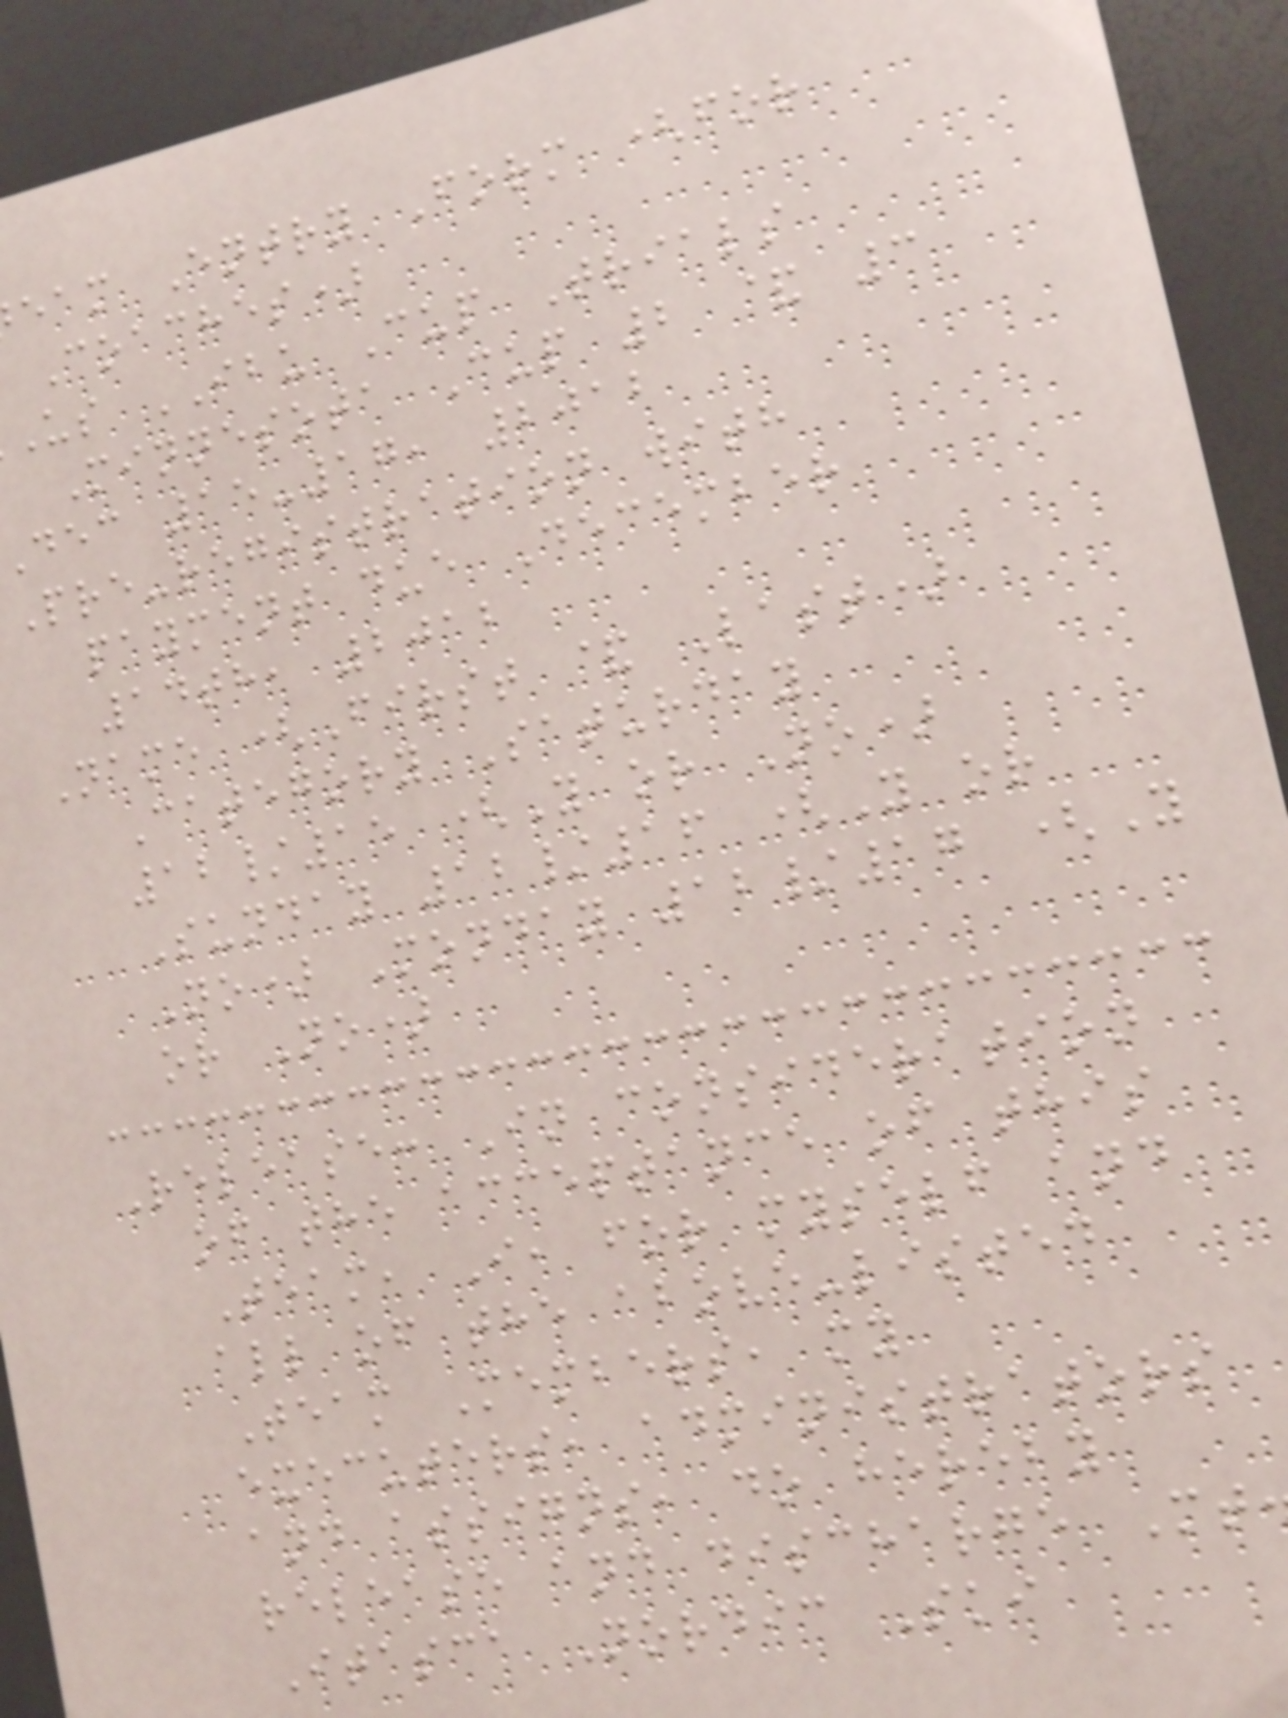eam Entry Form (for
Coaches)
us IBU Cup Trials
Minnesota Cup 2 & 3
dec 15-17, 2012
Pre-registration with
payment due December
14th, 2012
Name (First & Last)
Category Saturday
12/15 (Y or No)
Sunday 12/16 (Y or
No) Monday 12/17 (Y
or No)
Release: In consideration
of the acceptance of this
Team, I, for myself and
all of the above-listed
Team Members, my
executers, administrators
and assigns, do hereby
release and discharge Mt
Itasca Nordic Ski
